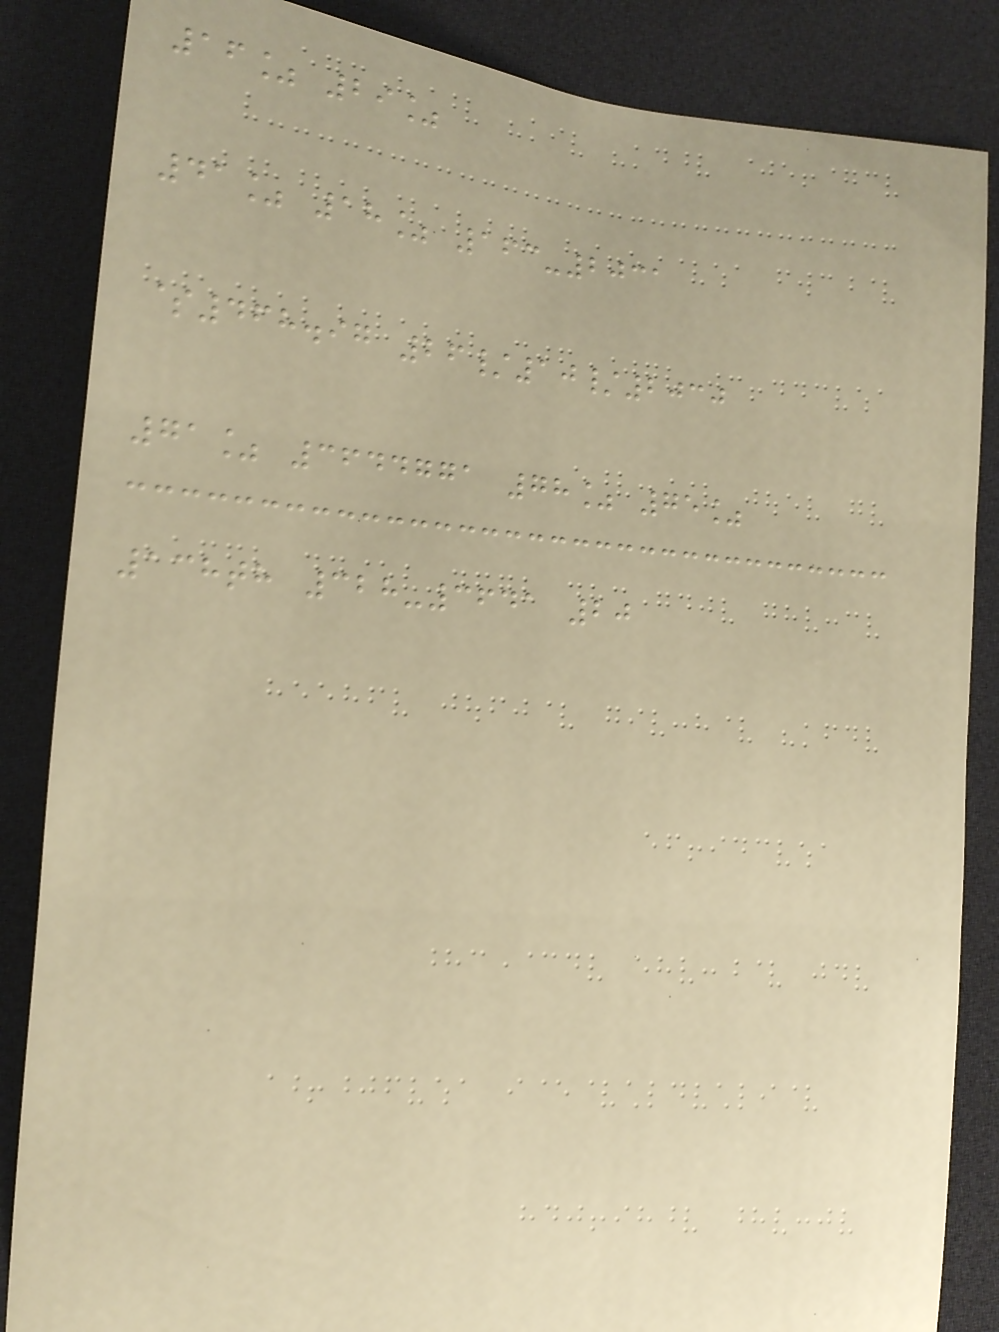16% 29%
41% 18% 163-2031
$468.97 26/10/2030
71% 3644771 78% 75%
138th 328-3641 20
